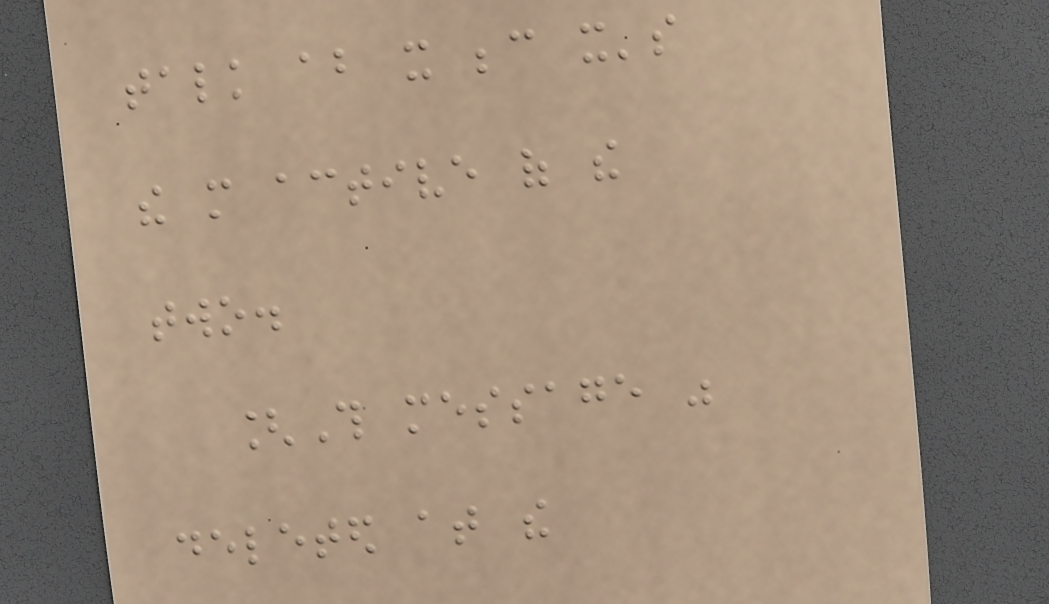talk about it because it's
the more active of the
two.
[This message was
deleted at the
